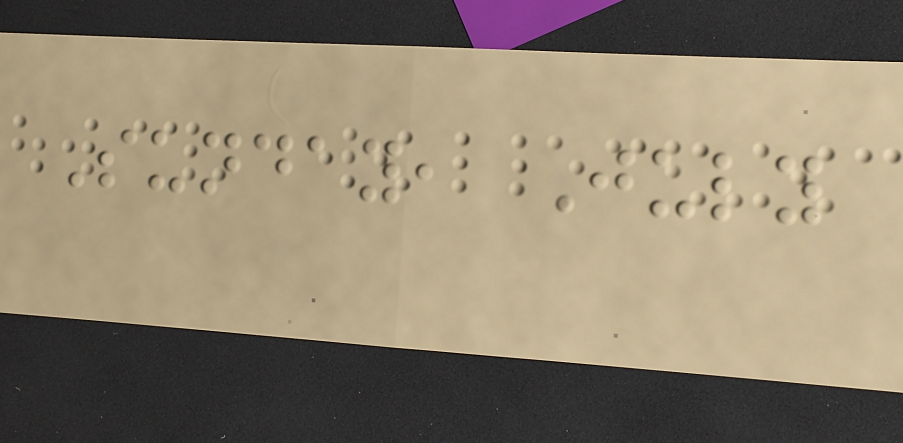Sunday, July
